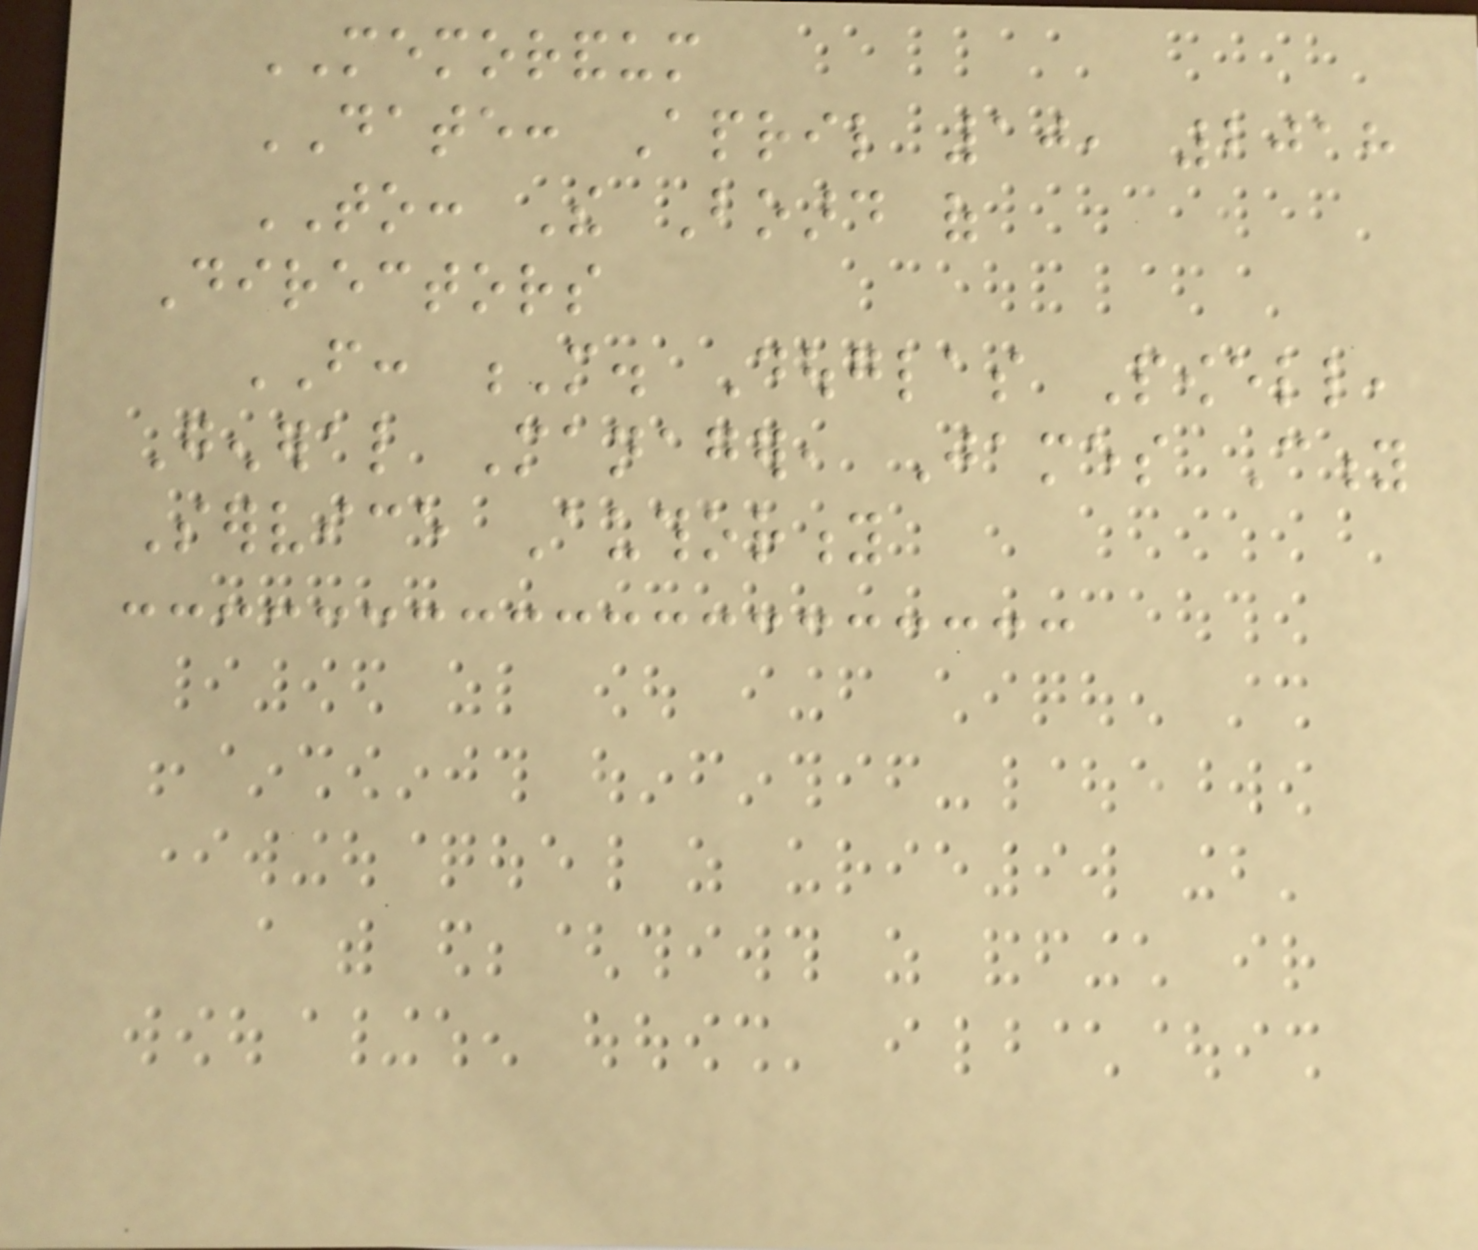MEMORANDUM
DATE: April 10, 2018
TO: The Board of
Directors
FROM: M. Douglas Powell,
General Manager, James City
Service Authority
